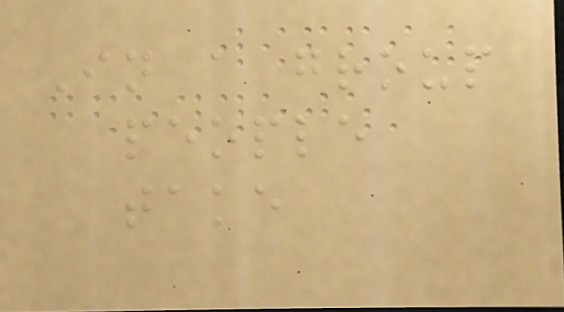In a group
people
take
